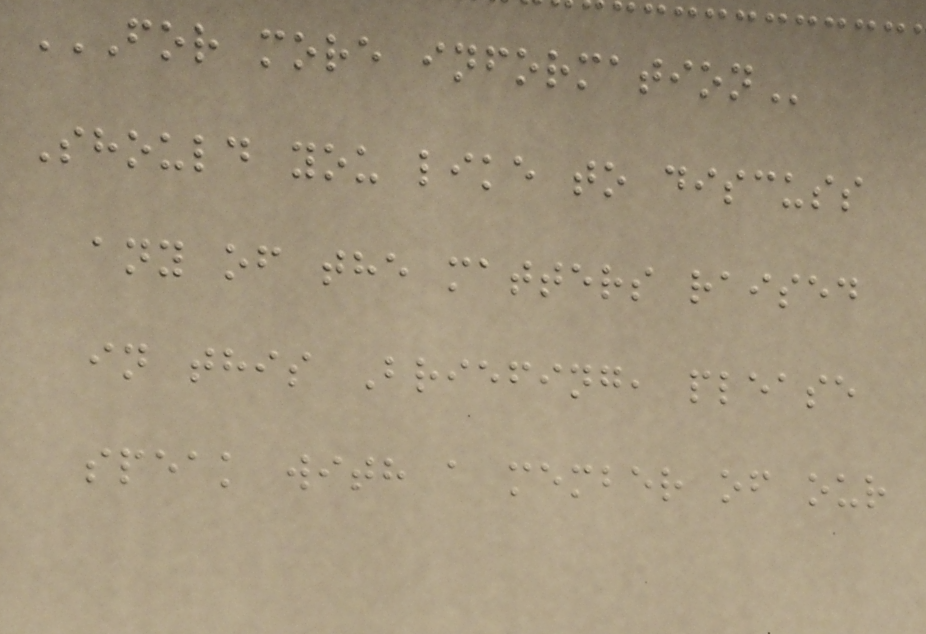FOR MORE INFORMATION
Should you like to discuss
any of the matters raised
in this Briefing, please
speak with a member of our
